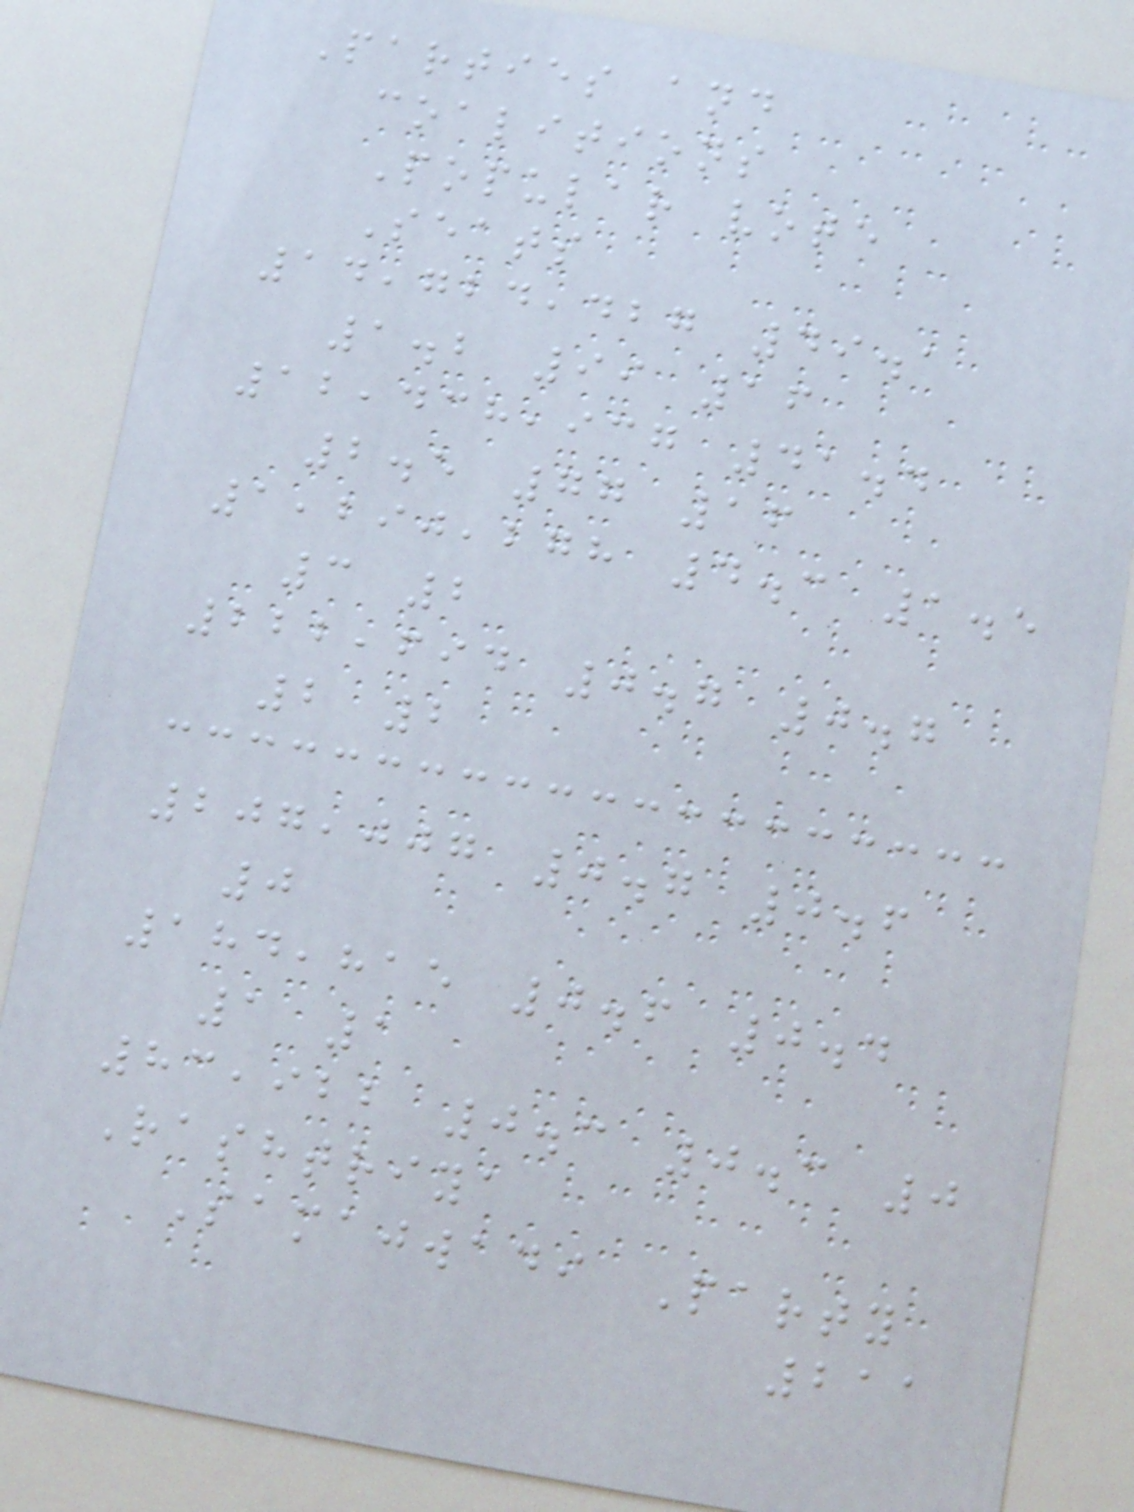Parties and
coalitions
Popular vote
Seats
14,724,427 49.1
1.2 99 16
12,438,937 41.4
2.5 77 16
1,290,278 4.3 1.5
3 2
222,694 0.7 0.7
2 2
207,007 0.7 0.6
0
184,815 0.6 0.4
1 1
83,922 0.3 0.3 0
Rashtriya
Samajwadi Party
211
